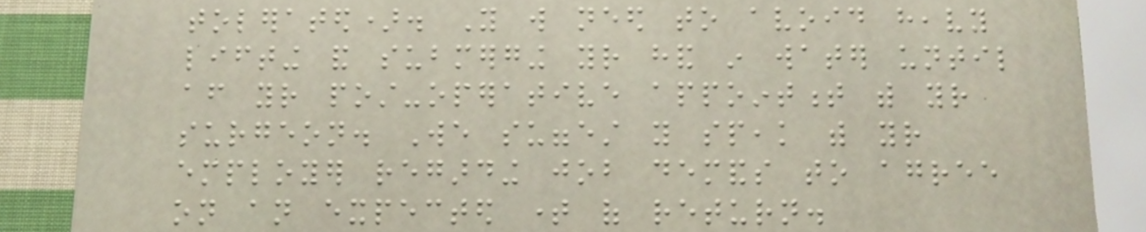tolerated). You will need to avoid heavy
lifting and submerging your hand in water until
after your post-operative appointment with your
surgeon. We suggest you speak with your
employer regarding job demands to agree
on an expected time of return.
